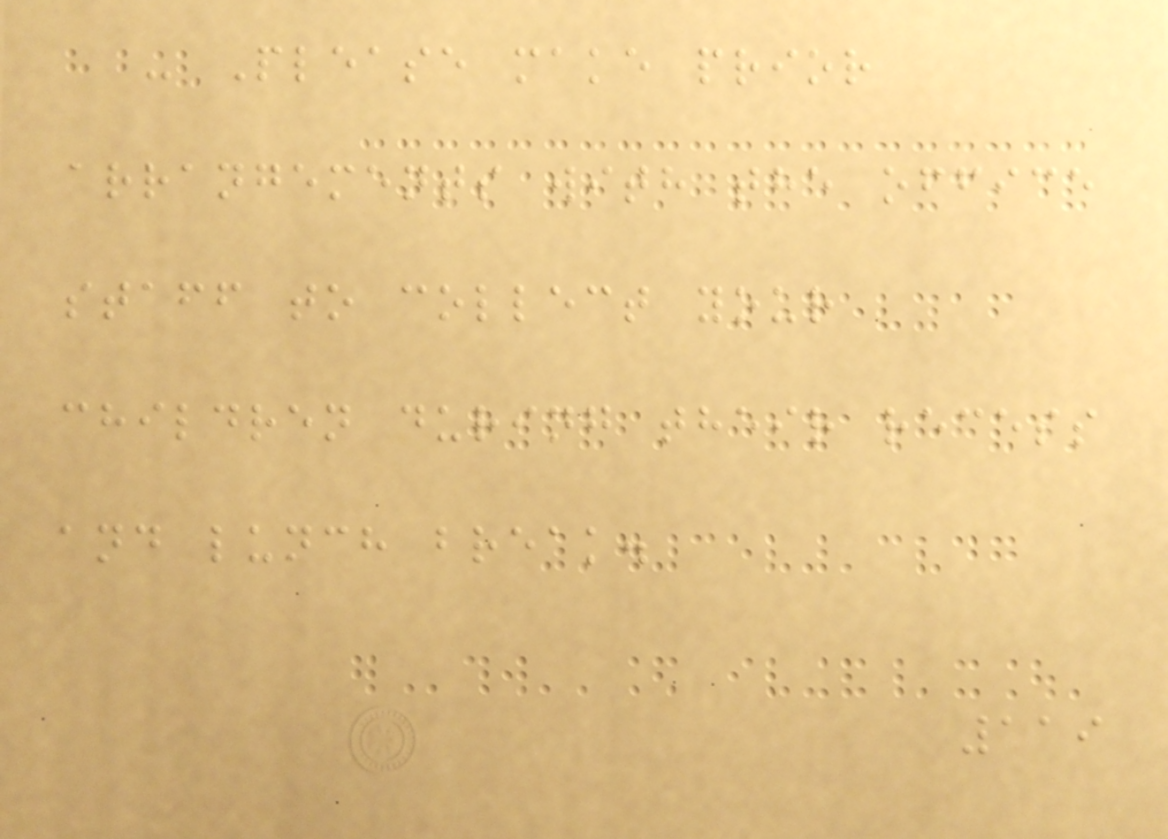- Please make prior
arrangements with the office
staff to collect your
children during their recess
and lunch break.
119
